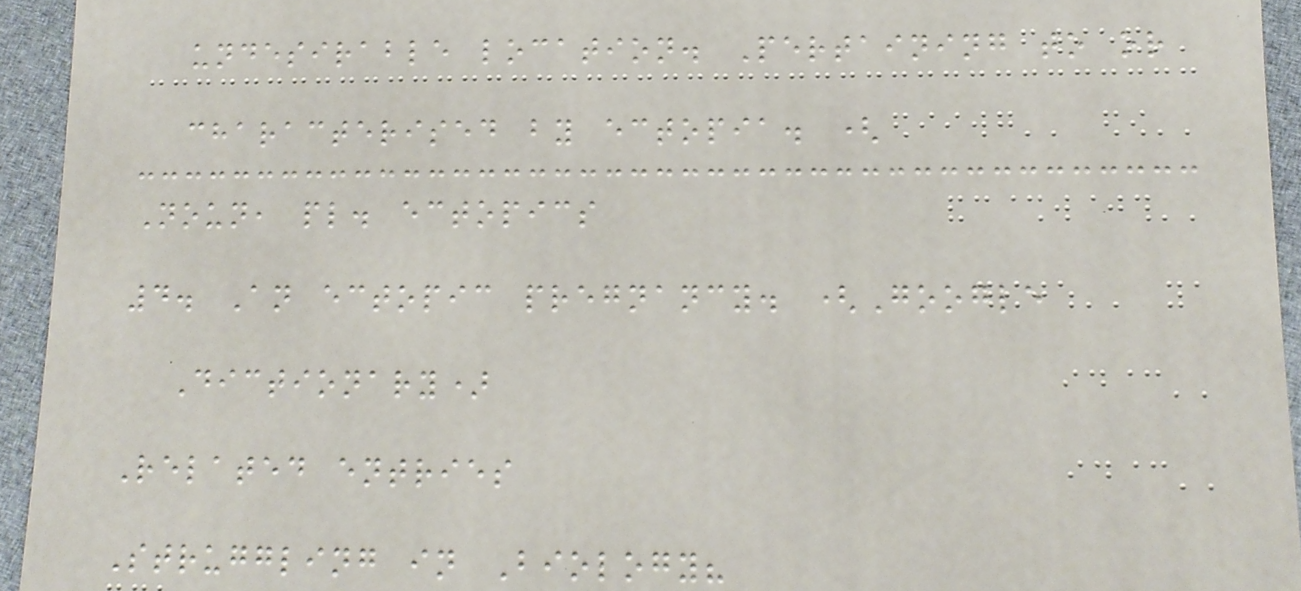undesirable location. Pertaining to or
characterised by ectopia. (
Noun, pl. ectopics
4. An ectopic pregnancy. (Google
Dictionary)
Related entries
Struggling in Biology?
